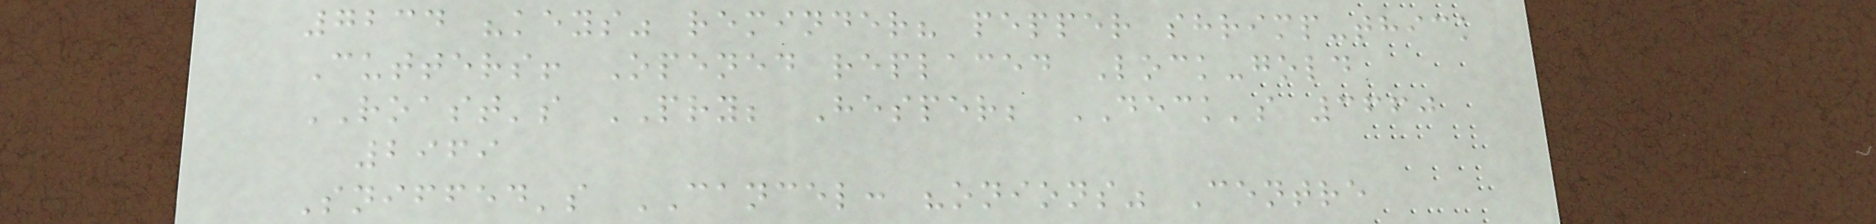7234 "keys" reminder? pepper shrimp-thick
Cutters! Opened replaced Lock-gold
ROAST's PRY; Hesper; DECK's 3660
2969
Sniffed's CANCEL: "onions" Centre
